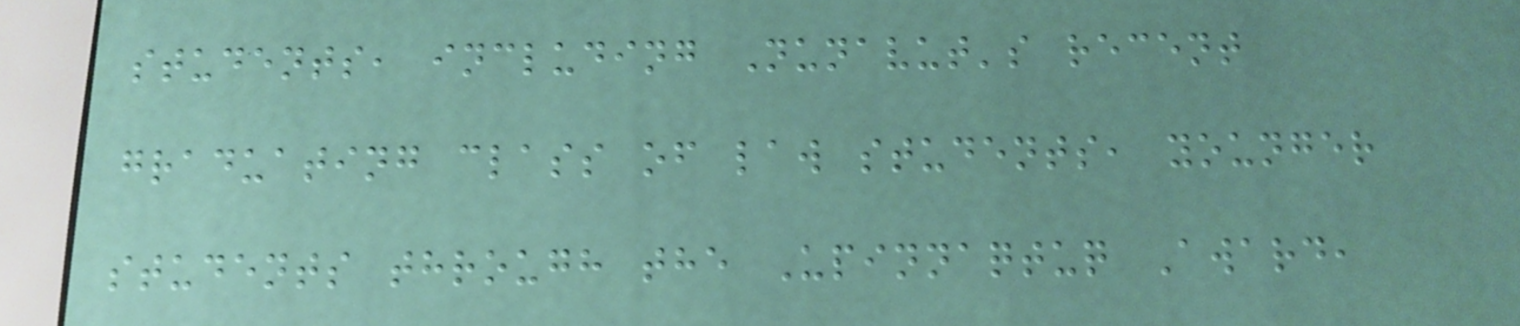students, including Nunavut's recent
graduating class of law students, younger
students through the Upinnaqtuq Award,
